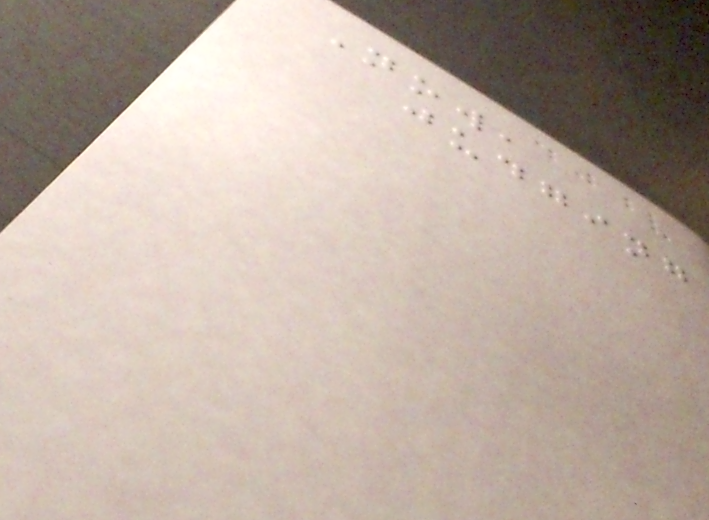Now,
judging
